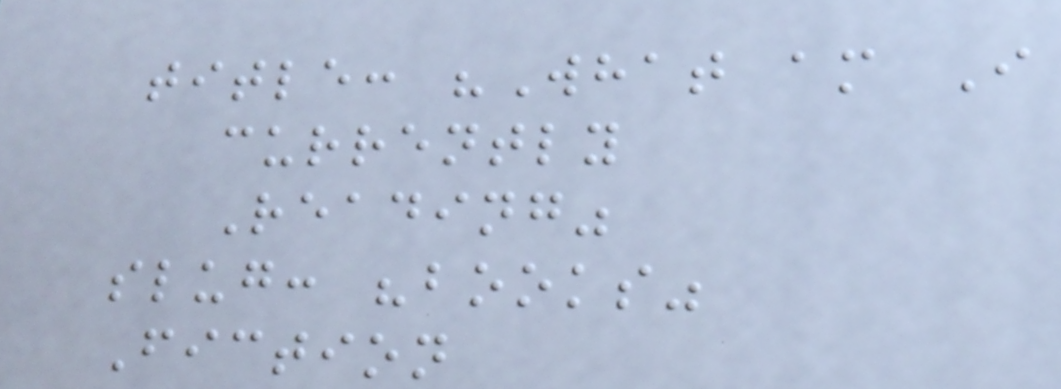title: "What am I
currently
Reading"
slug: "books"
Fiction
